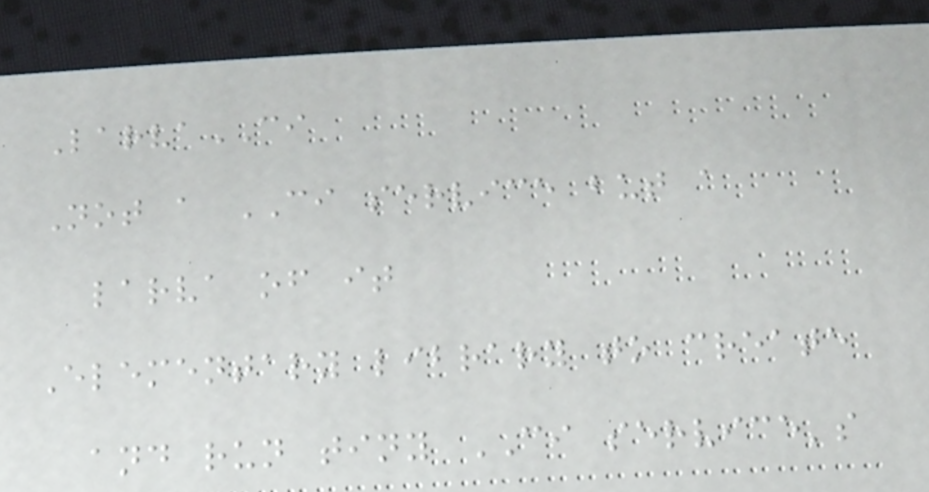LarvaCI
Not a CI service but a
larva of it
Elementary library to create
and run tiny CI service's
